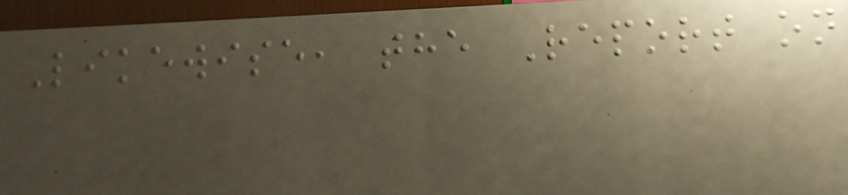Likewise, the Report on
